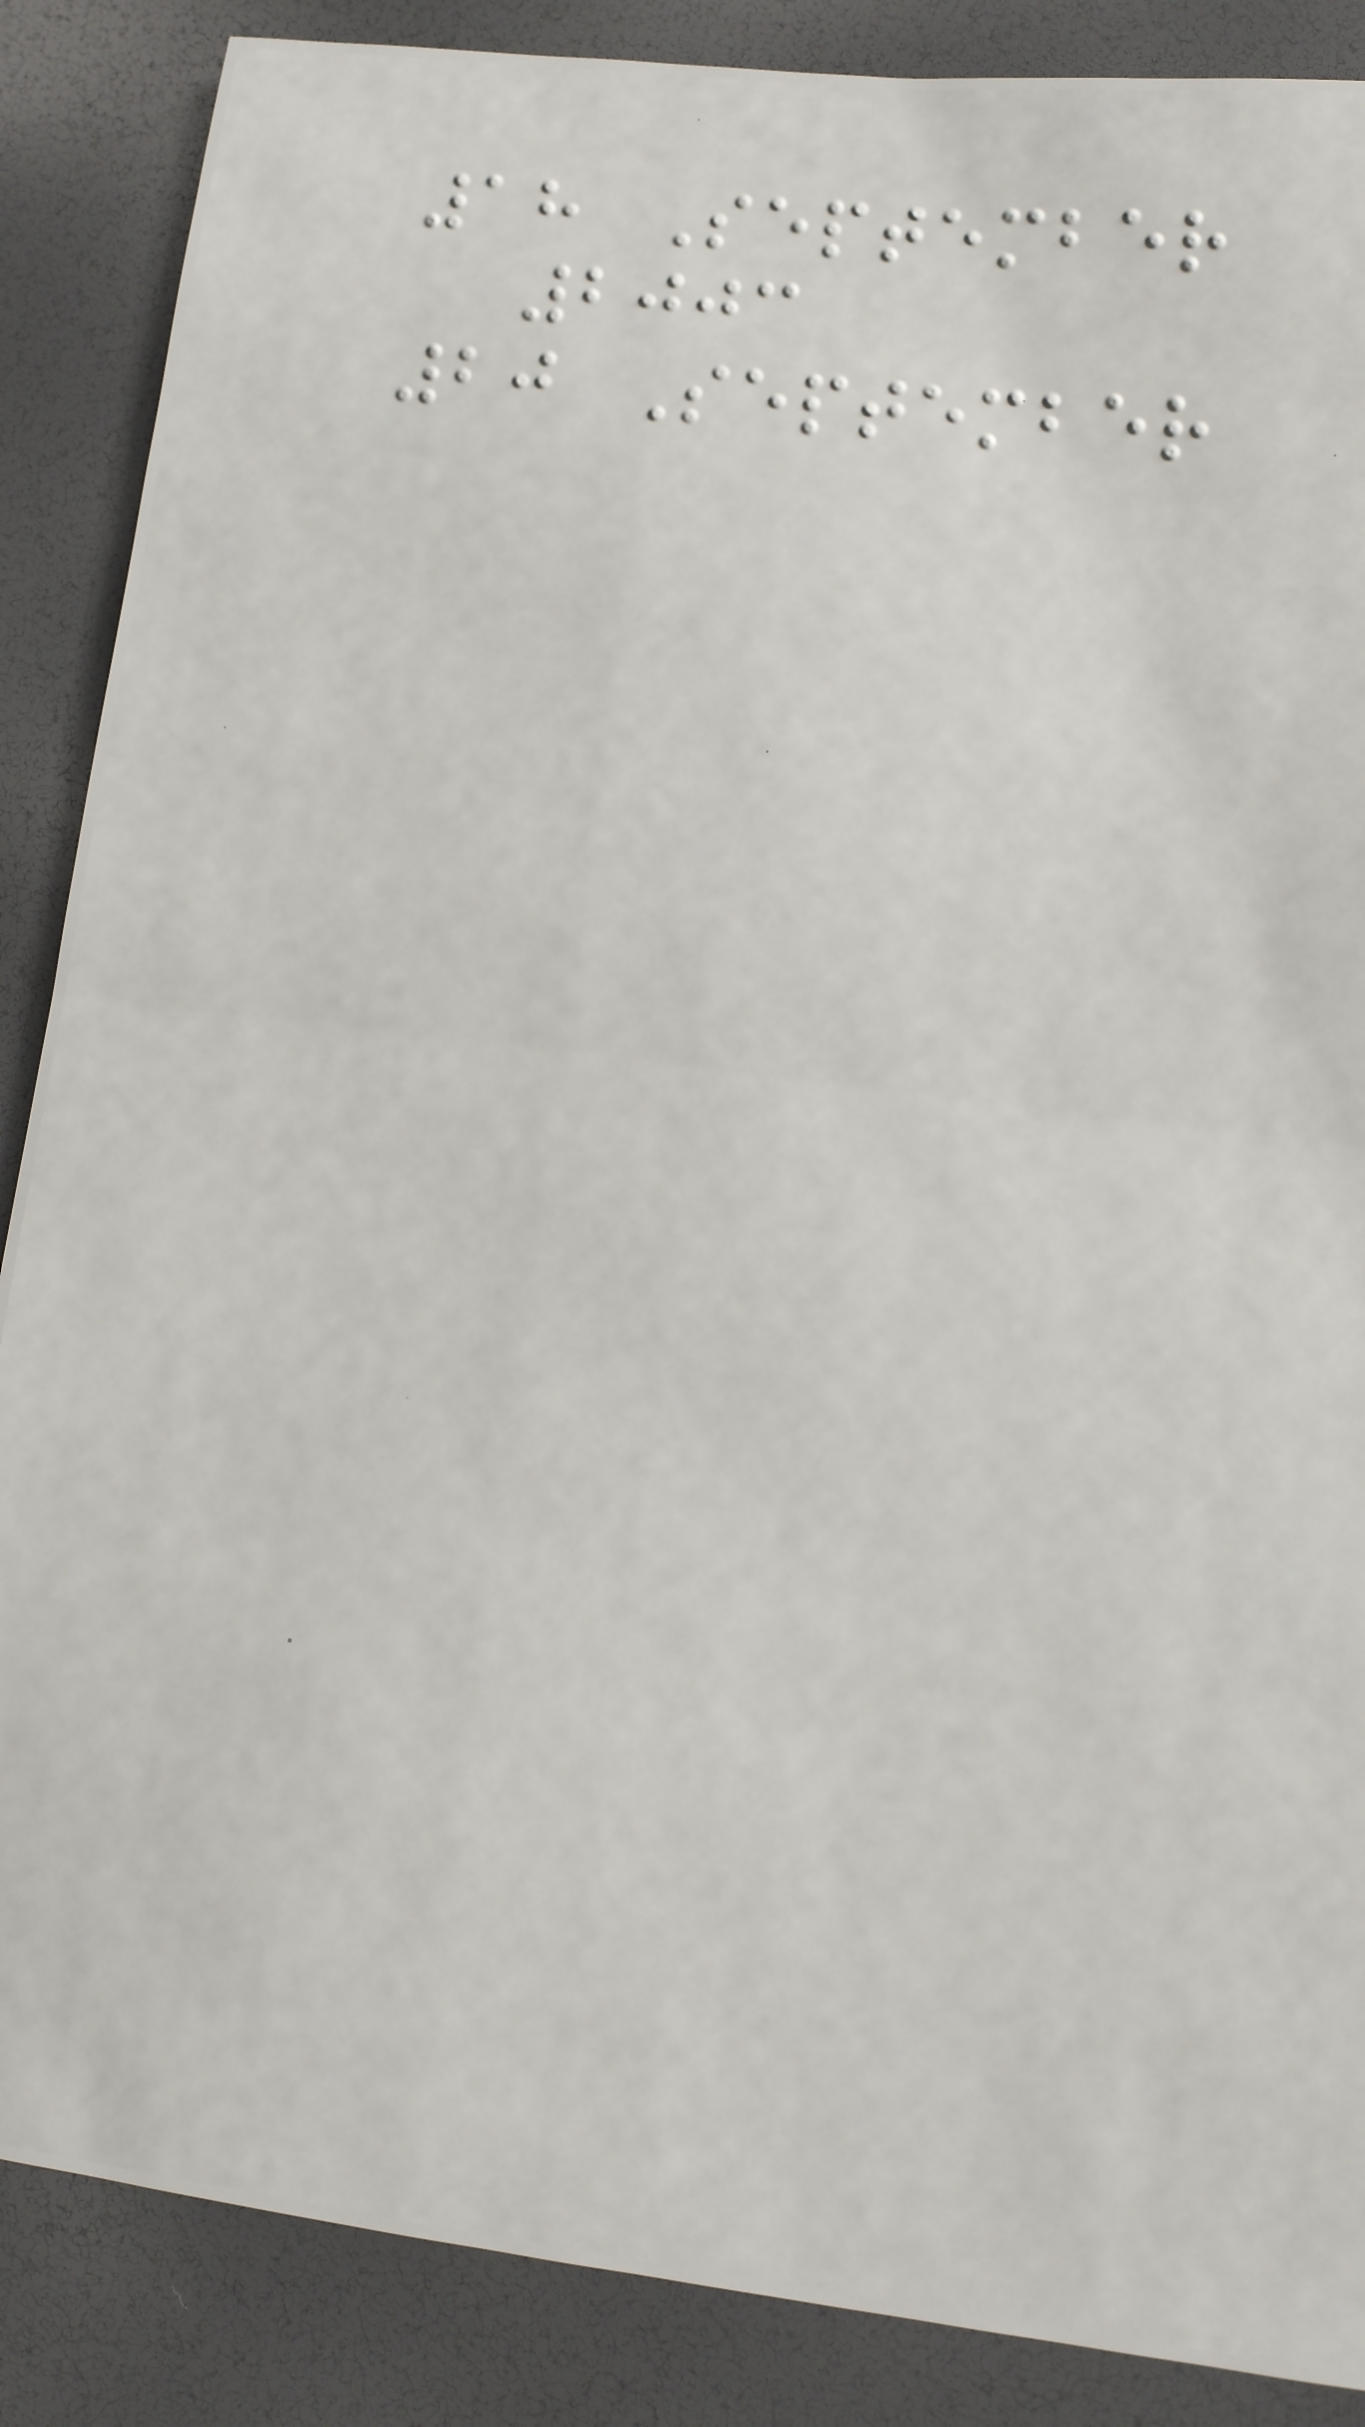18 September
2003
20 September
